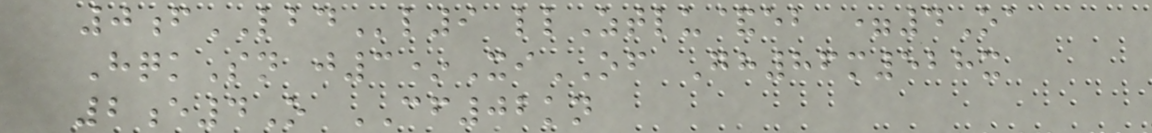0fLBDl9 llZtlu&eb =4Oa
HqkSn j3*XiOF Gh86m528x
2e4O CF02kn
